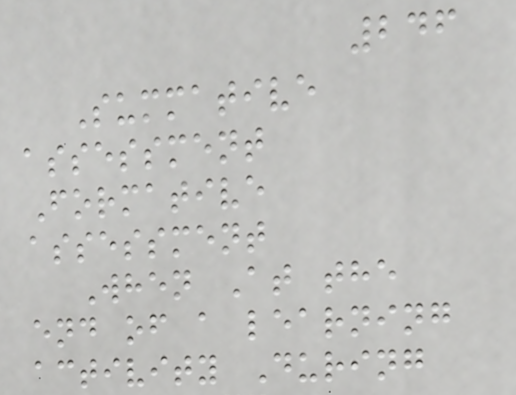246
Summative
assessment
Formative
assessment
When At the
end of a learning
activity During
